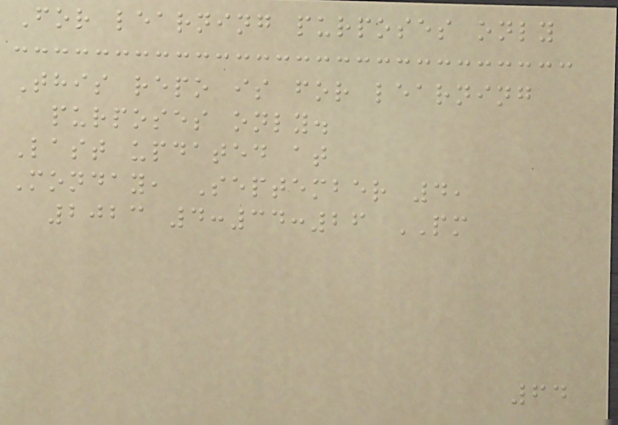For learning purposes only
This repo is for learning
purposes only.
Last updated at
Monday, September 4,
2023 4:34:26 PM
64
